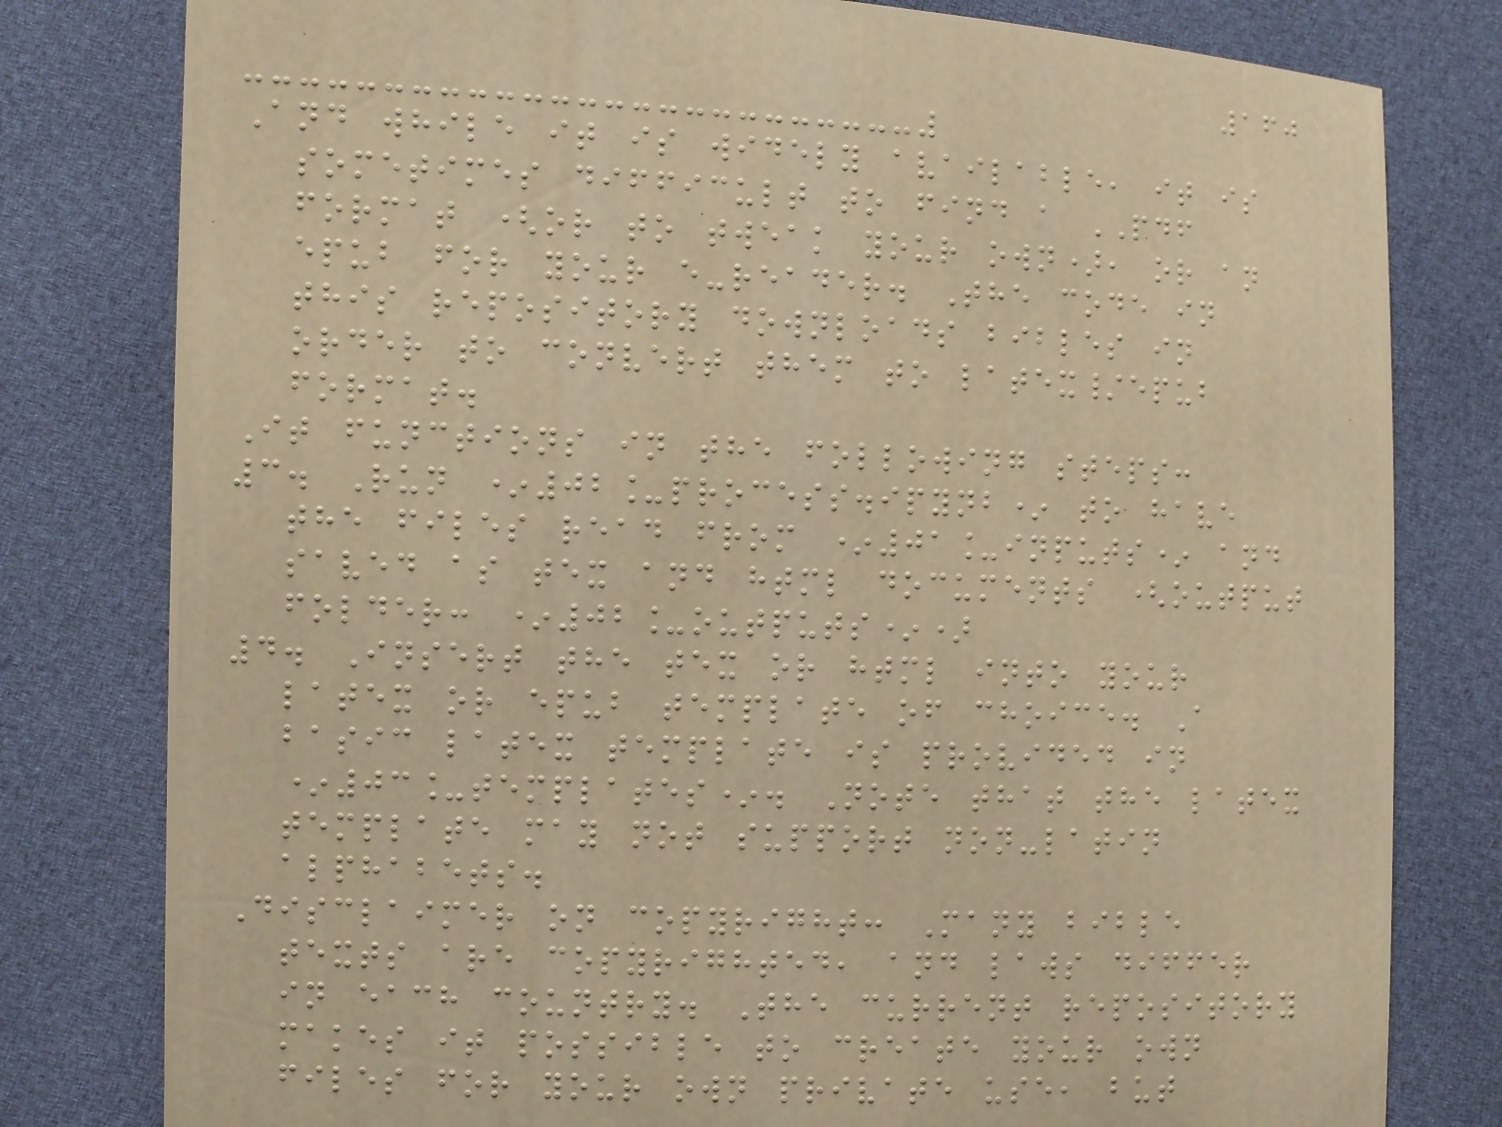160
And while it is widely available, it is
sometimes difficult to find a PDF
format (or to tweak your own), or an
epub for your e-reader. The code in
this repository downloads bibles in
order to convert them to latex/epub
format.
It functions in the following steps:
3. Run *02_process.ipynb* to have
the files read from *01_inputs* and
saved as tex and html documents (output
folder: *02_outputs*)
4. Insert the tex or html into your
latex or epub template of choice. A
basic latex template is provided in
*03_templates*. Note that the latex
template may not support non-latin
alphabets.
Disclaimer on copyright: Many bible
texts are copyrighted, and laws differ
in each country. The current repository
makes it possible to create your own
files for your own private use, but
